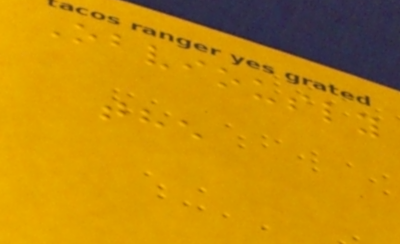Obviously
the
